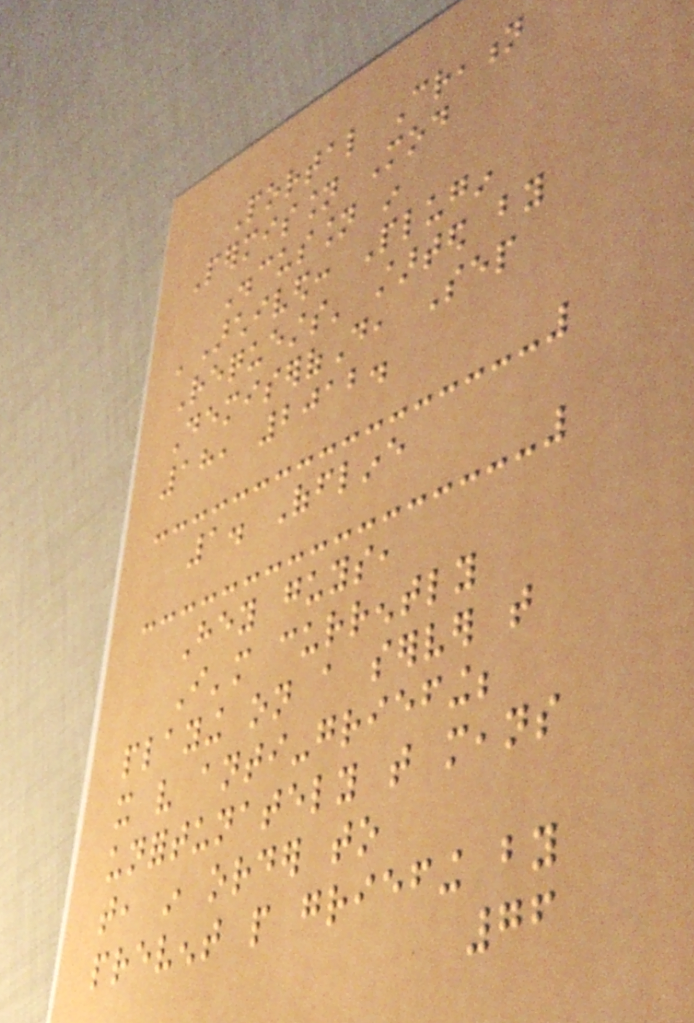Portal Creation
Permission Mod
Discussion in
'Archived: Plugin
Requests' started by
DemiserofD, Sep
18, 2012.
1. Offline
Hey guys,
I'm currently
playing on a server that
it very anti-griefing;
unfortunately that means
that, in order to
prevent people griefing by
76
